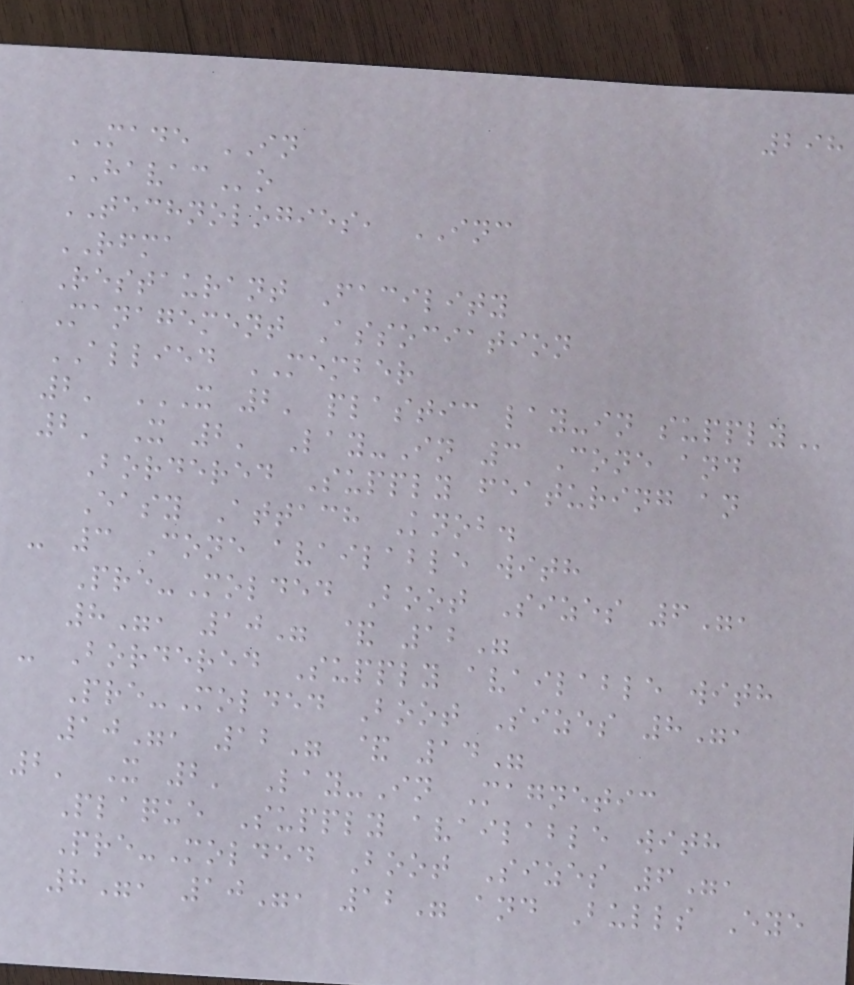298
MADE IN
HAVACo
TECHNOLOGIES, INC
RFMA
Restaurant Facility
Management Association
ALLIED MEMBER
2' X 2' PLASTIC LAY-IN SUPPLY
2' X 2' Lay-In 3 Cone and
Bordered Supply featuring an
Easy Attach Knob.
- 3 Cone available with
Pre-Molded Boot Sizes 6",
8", 10" & 12"
- Bordered Supply available with
Pre-Molded Boot Sizes 8",
10", 12" & 14"
2' X 2' Lay-In Magnetic
Plaque Supply available with
Pre-Molded Boot Sizes 6",
8", 10", 12" and Bulls Eye
